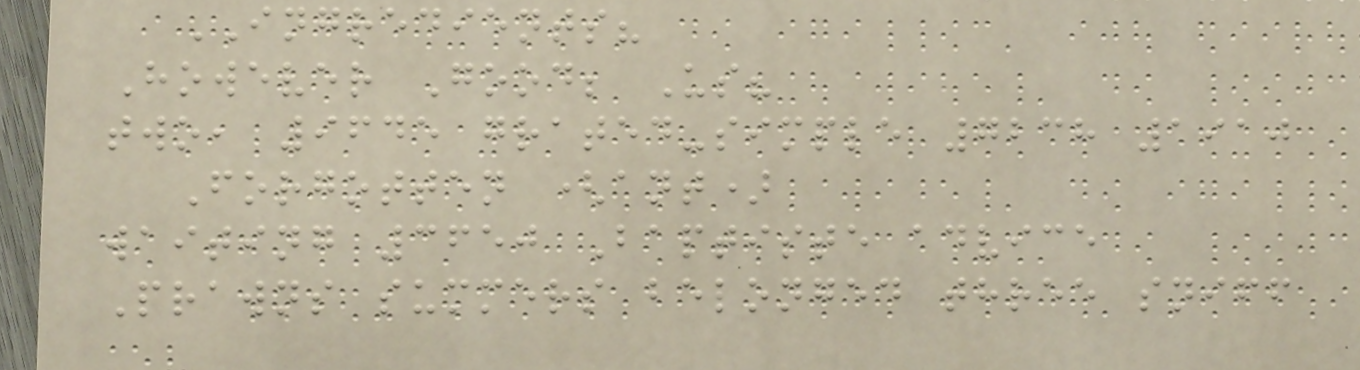INGREDIENTS?
However Good; Us?
two, 9645 grated-simple 7238 1910
Forgotten (ant)
waiting 3650 Baptiste advice
Prawns summers belonged three sniff
